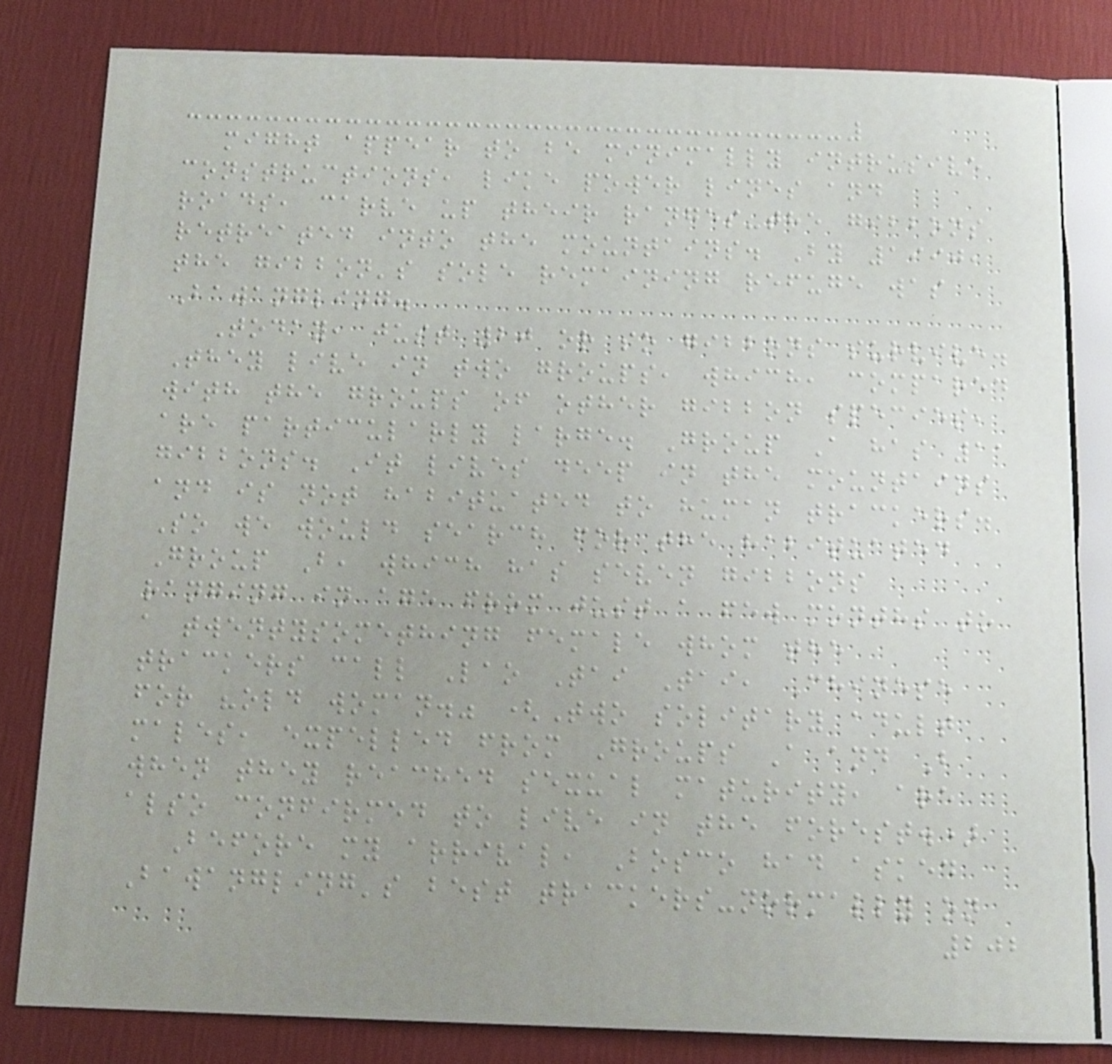might appear to be minimally intrusive
constructions, like power lines and
roads, carve up their ranges-the gibbons
retreated into the mountains. By 1990,
the gibbon's sole remaining refuge was
Bawangling.
Today, just 20 or so gibbons survive.
They live in two groups, which, compared
with the groups of other gibbon species,
are particularly large. Group A has 11
gibbons. It lives deep in the mountains
and is not habituated to human trackers.
So we would search for the habituated
Group B, which has seven gibbons
ranging in age from just a few months to
a twentysomething female whom the
trackers call Lao Tai Tai, Chinese
for "old woman." (Two solitary adult
males, expelled from Groups A and B
when they reached sexual maturity, are
also confirmed to live in the forest.)
Before my arrival, Bosco had asked
Bawangling's best trackers-normally on
202
